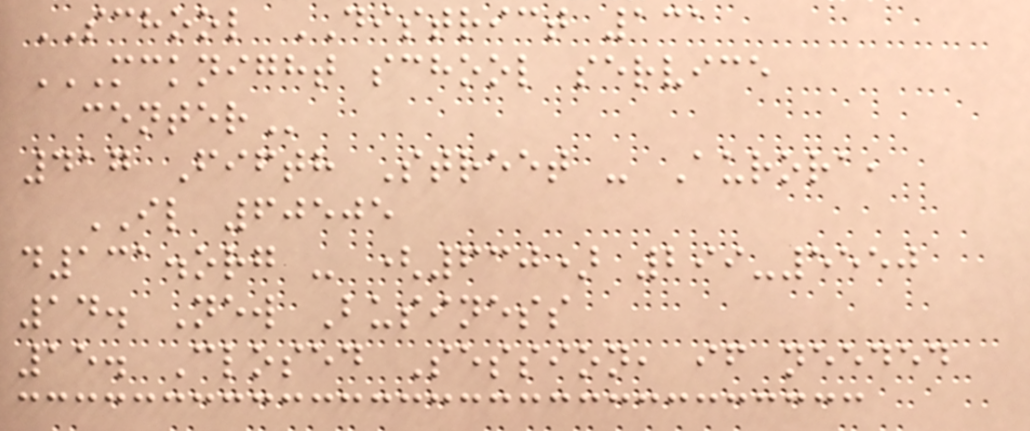SCHOOL DISTRICT 131
MCKNIGHT SCHOOL SERVICE
CENTER
417 Fifth Street - Aurora,
IL 60505
d131.org - (630) 299-5550
14. New Business
15. Closed Session, if needed
